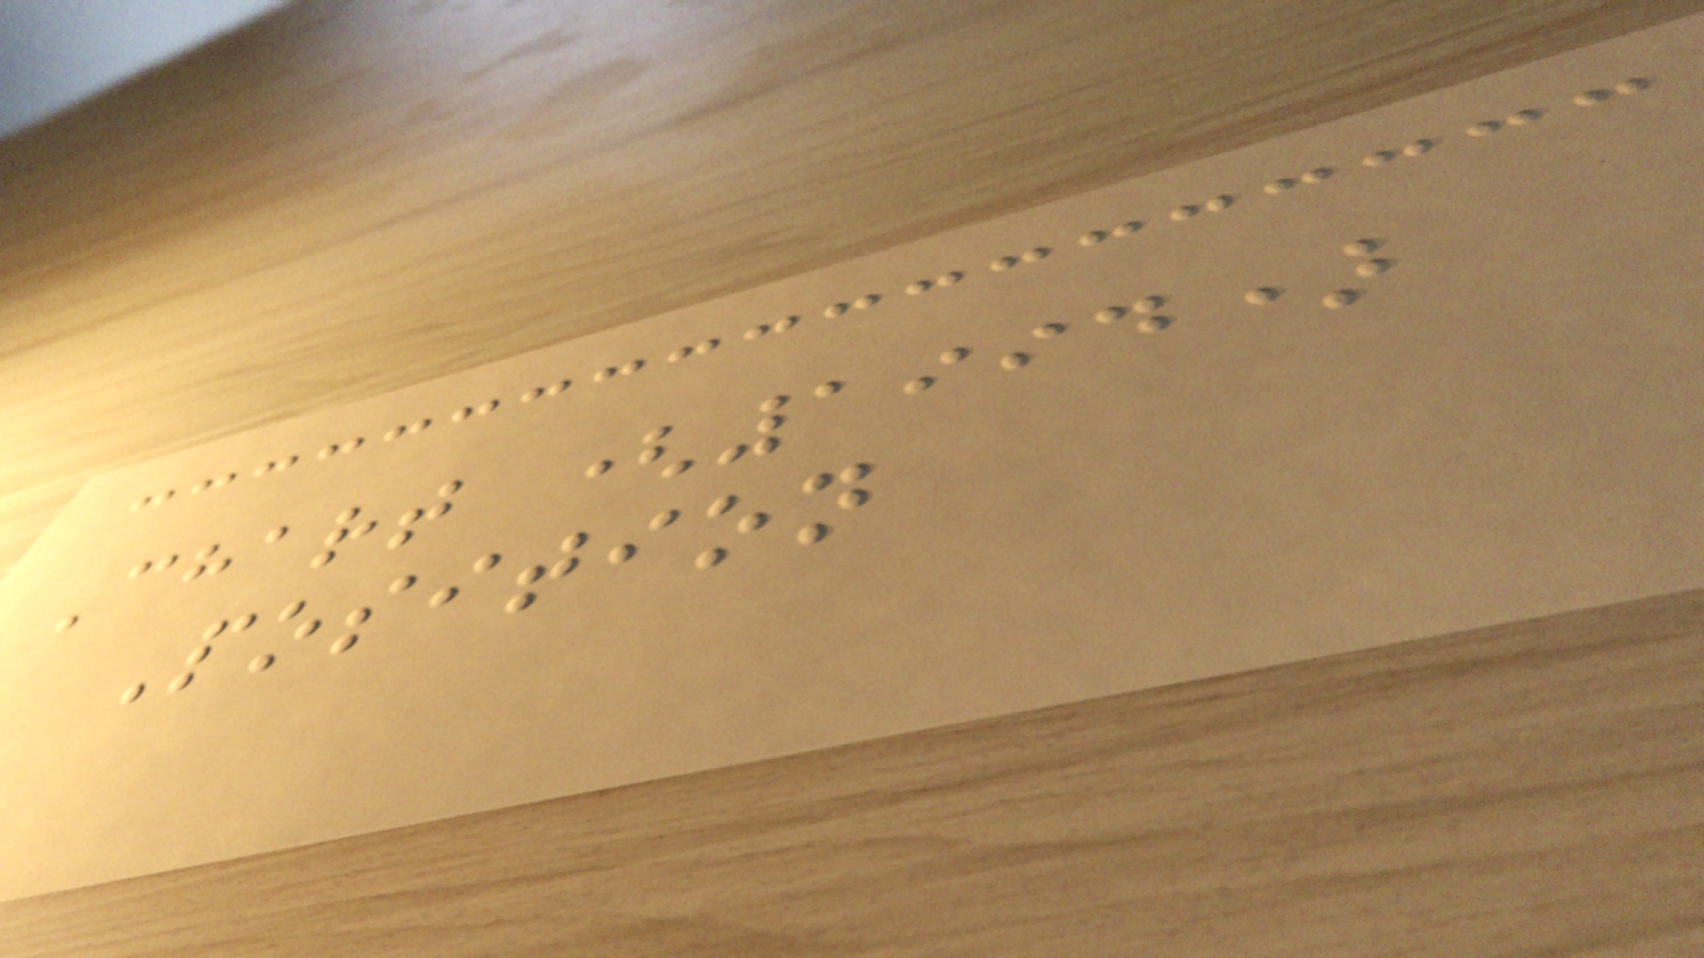Chart (1994)
Position
